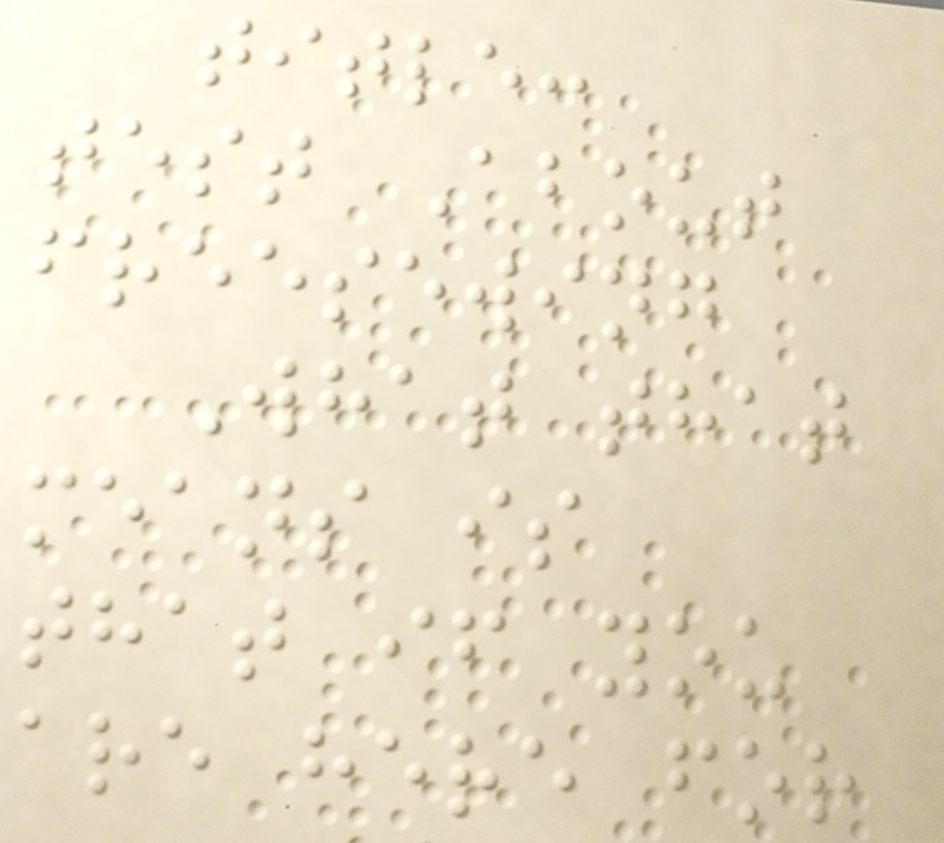title:
test About
freesewing
What that
means is
that if you
are here for
